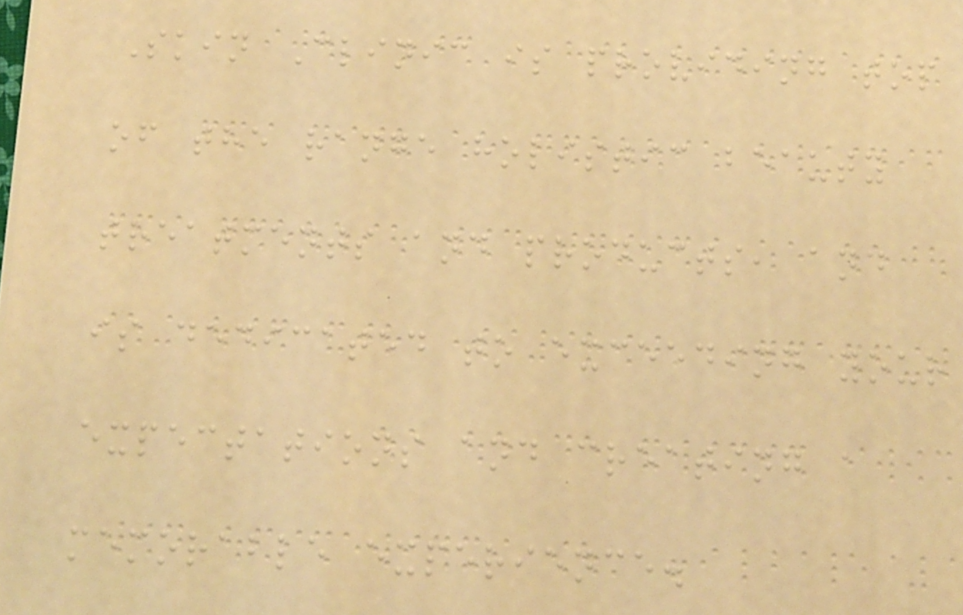Skin Clinic is providing top
of the range holistic beauty
treatments and products, and
is dedicated to exceeding your
expectations and creating a
memorable experience.
